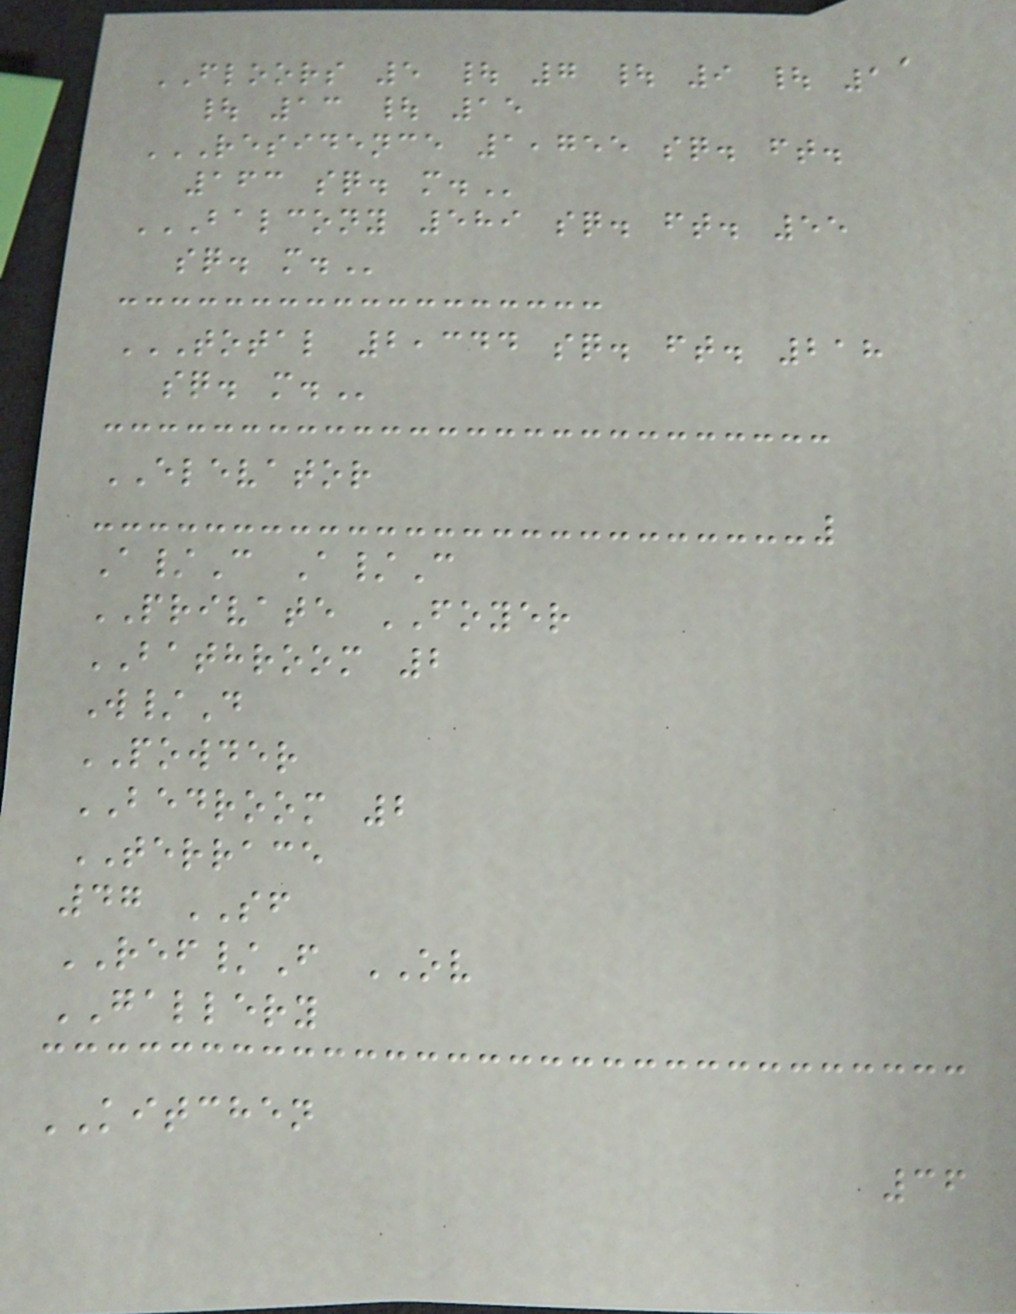FLOORS 5 | 7 | 9 | 11
| 13 | 15
RESIDENCE 1,755 SQ. FT.
163 SQ. M.
BALCONY 589 SQ. FT. 55
SQ. M.
TOTAL 2,344 SQ. FT. 218
SQ. M.
ELEVATOR
A/C A/C
PRIVATE FOYER
BATHROOM 2
W/D
POWDER
BEDROOM 2
TERRACE
47 SF
REF/F OV
GALLERY
KITCHEN
36
